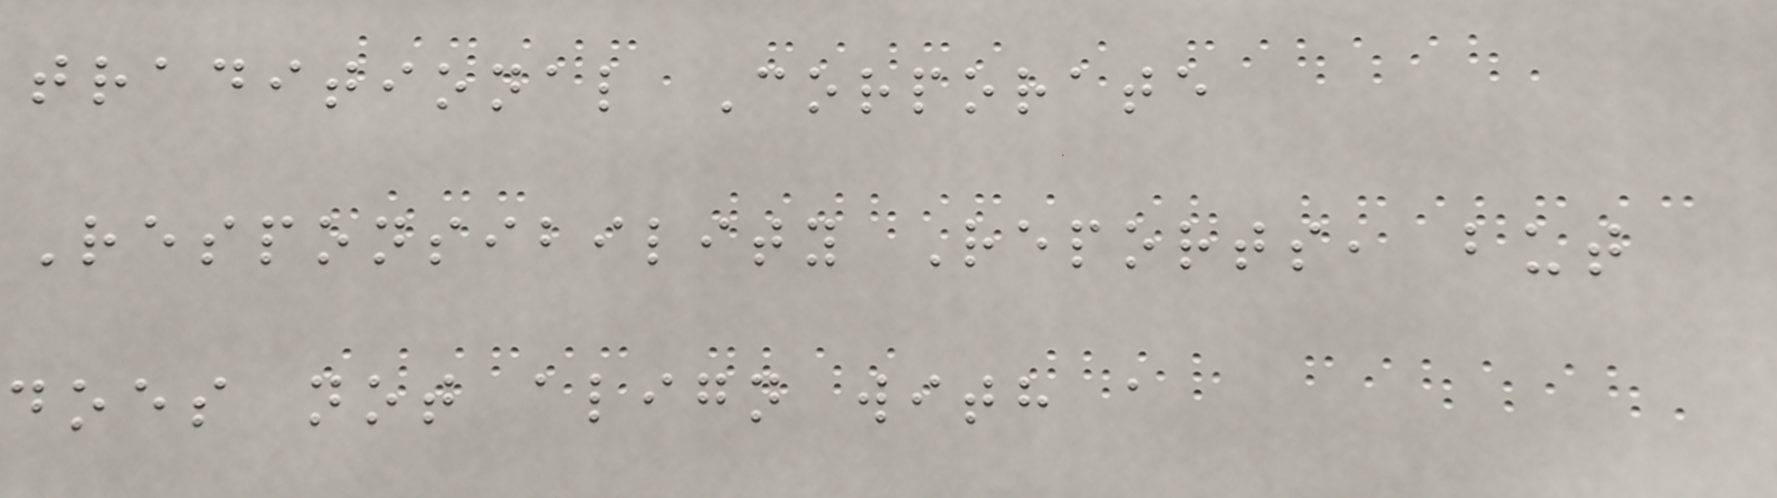traditional Corporate
Responsibility Reports, but
does not align with a
